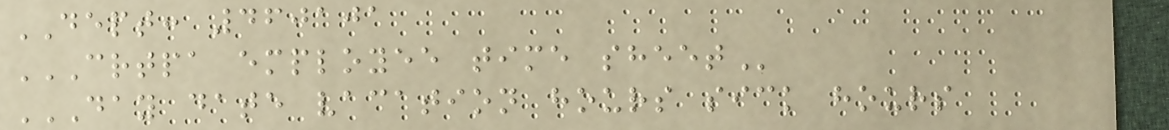DEPT: 460101
CRTPA EMPLOYEE TIME SHEET
DAY DATE VACATION HOURS SICK HOURS
